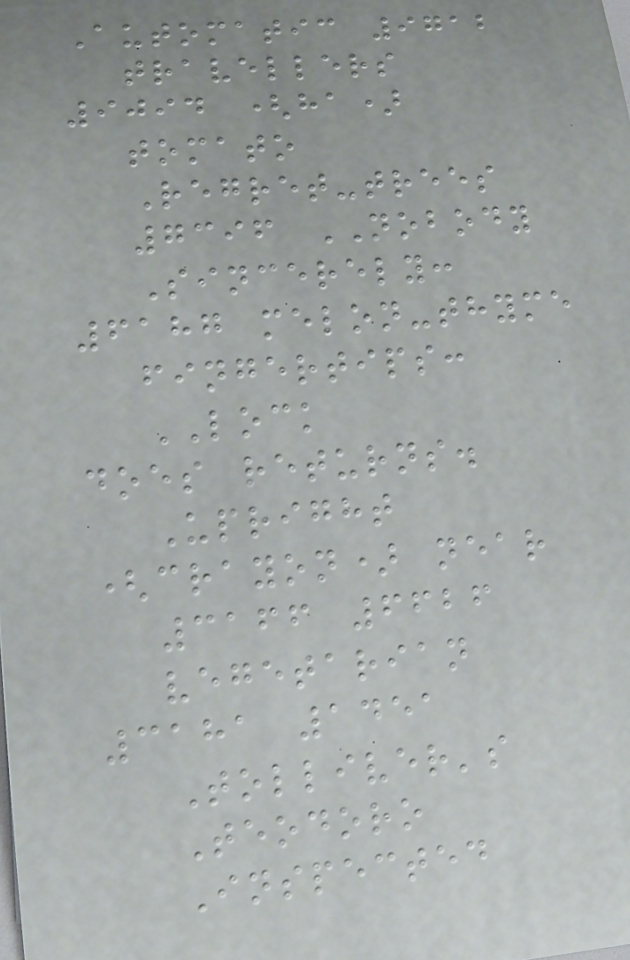Automatic 9712
travellers
9094 (ha)
tomato
Regret-trees
7396 NOBODY
Sincerely:
6187 melon-thyme
fingertips:
LOCK
does returns.
Upright
(crayon) near
3166 6626
vegetarian
3181 1451
Tolliver's
Teodoro
Inspected
